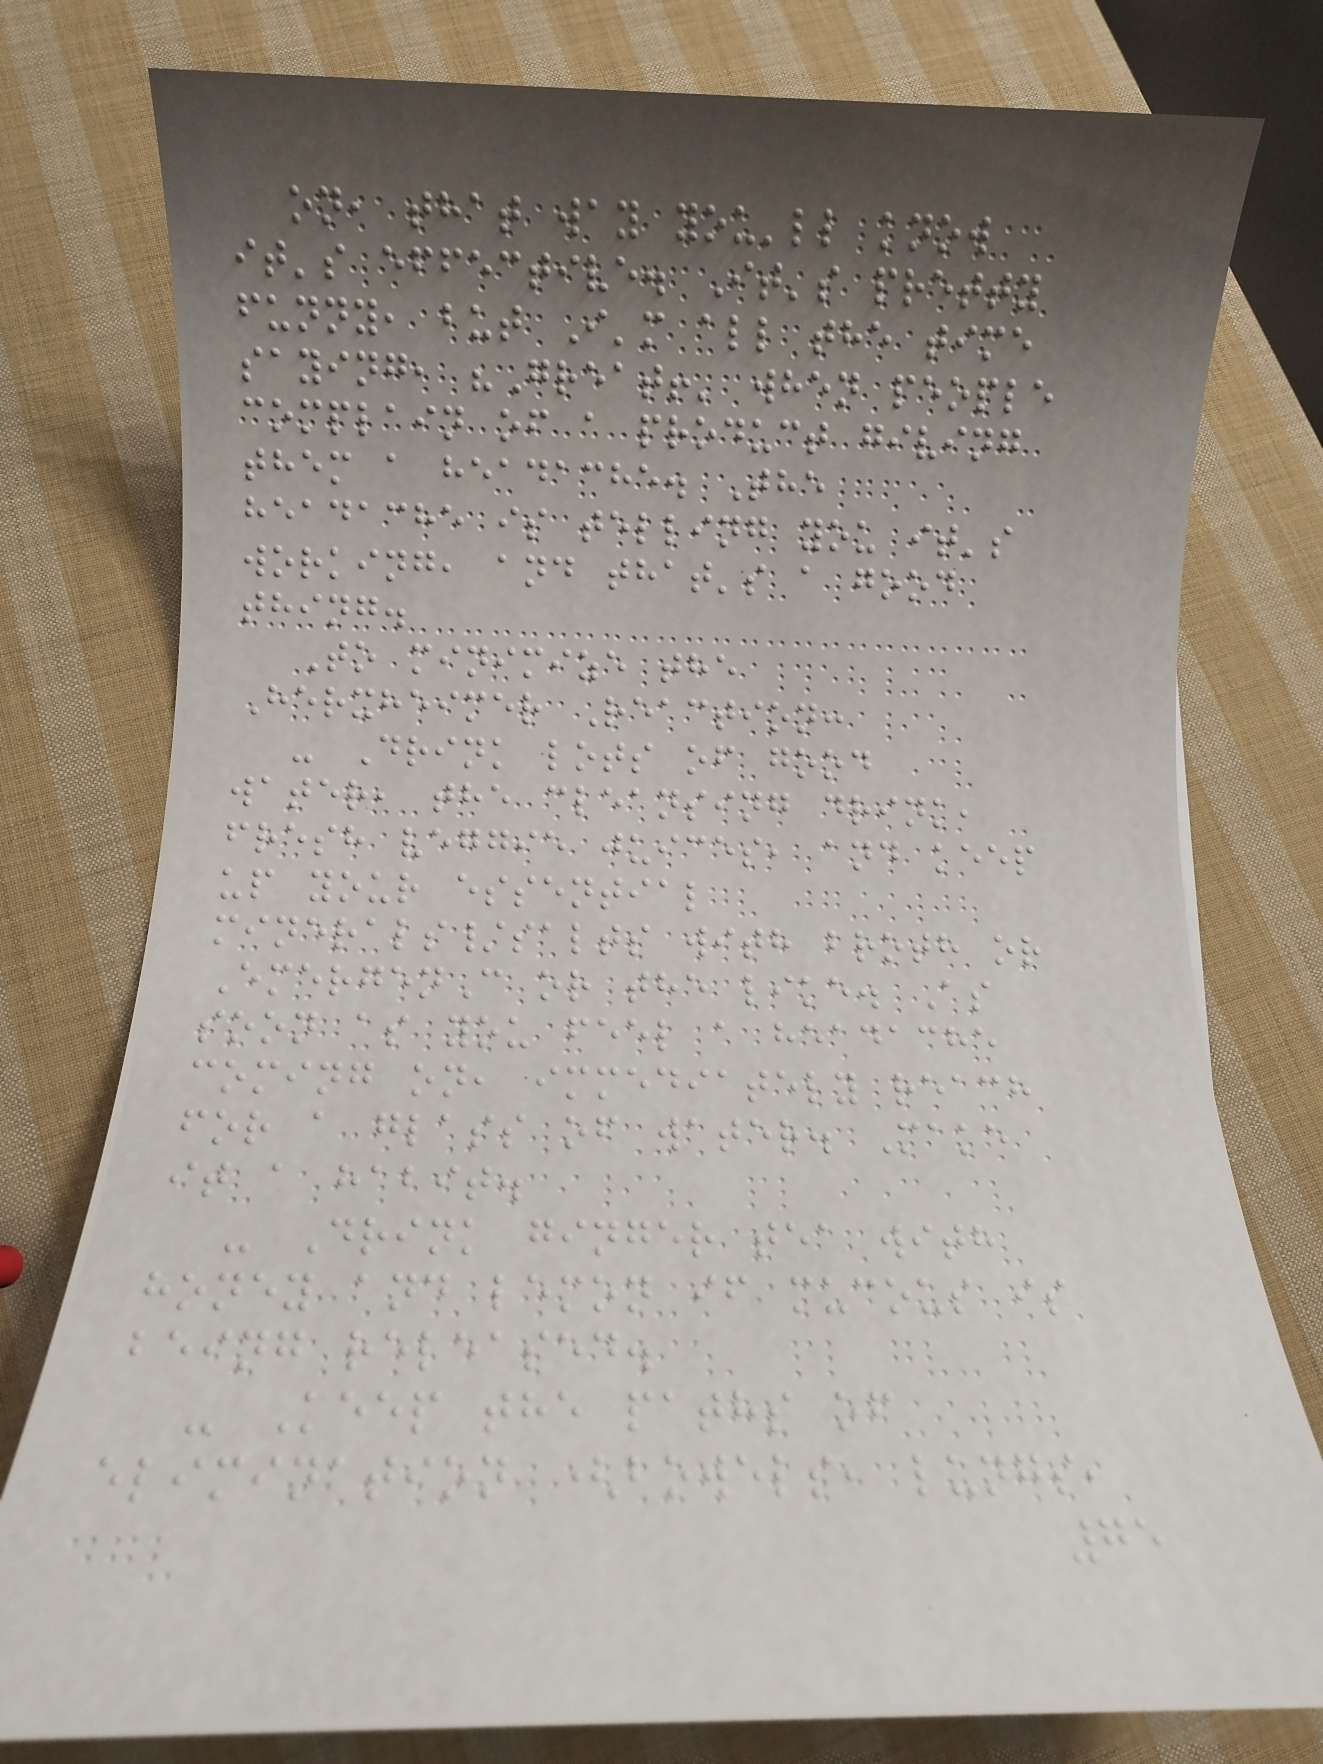on, that way you'll know
it's effective. It's pretty
funny, but I'm all the time
saying, "Great!' when people
complain of a product giving
them a headache. The
headache is telling you it's
working, and that's a good
thing.
To minimize the
Herxheimer Reaction:
- Drink lots of good
water, the cleansing drink,
fresh veggie juices, and keep
up your essential
minerals/salts with broth or
EmergenC or the like. As
soon as you feel a headache
coming on, immediately reach
for a glass of water. Make
it a habit.
- Drink ginger tea with
honey and lemon if mucous is
being released.
- Keep the paths of
elimination (bowels, lungs,
75
